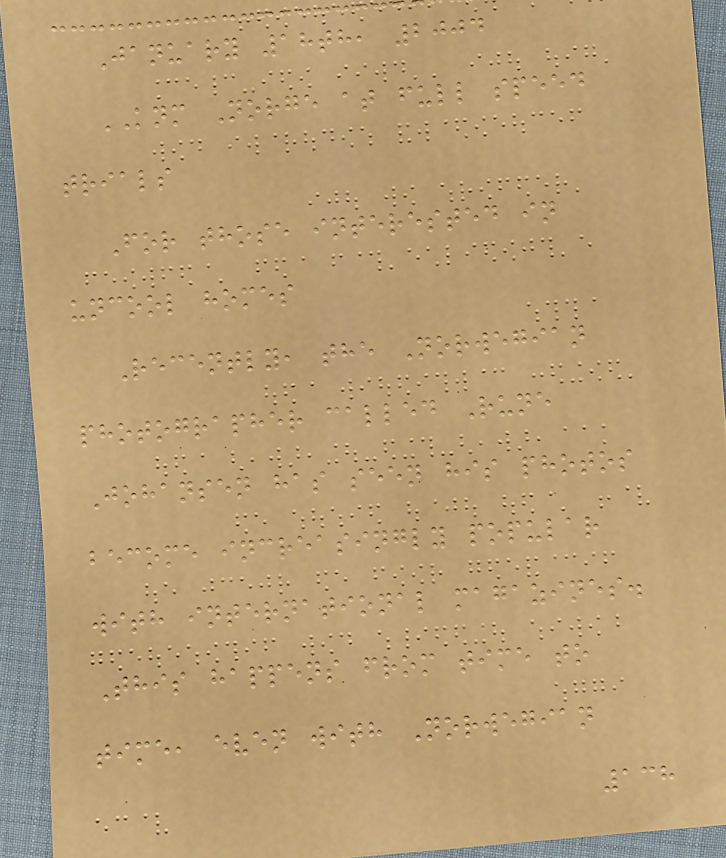January 18th, 2004
KNM Norge at full speed
trials
For those interested in
uncool homes
Recently, the Norwegian
photographer called Rune
Johansen has seen his photos
become increasingly popular
with international magazines.
This happens from time to
time, even with Norwegian
138
